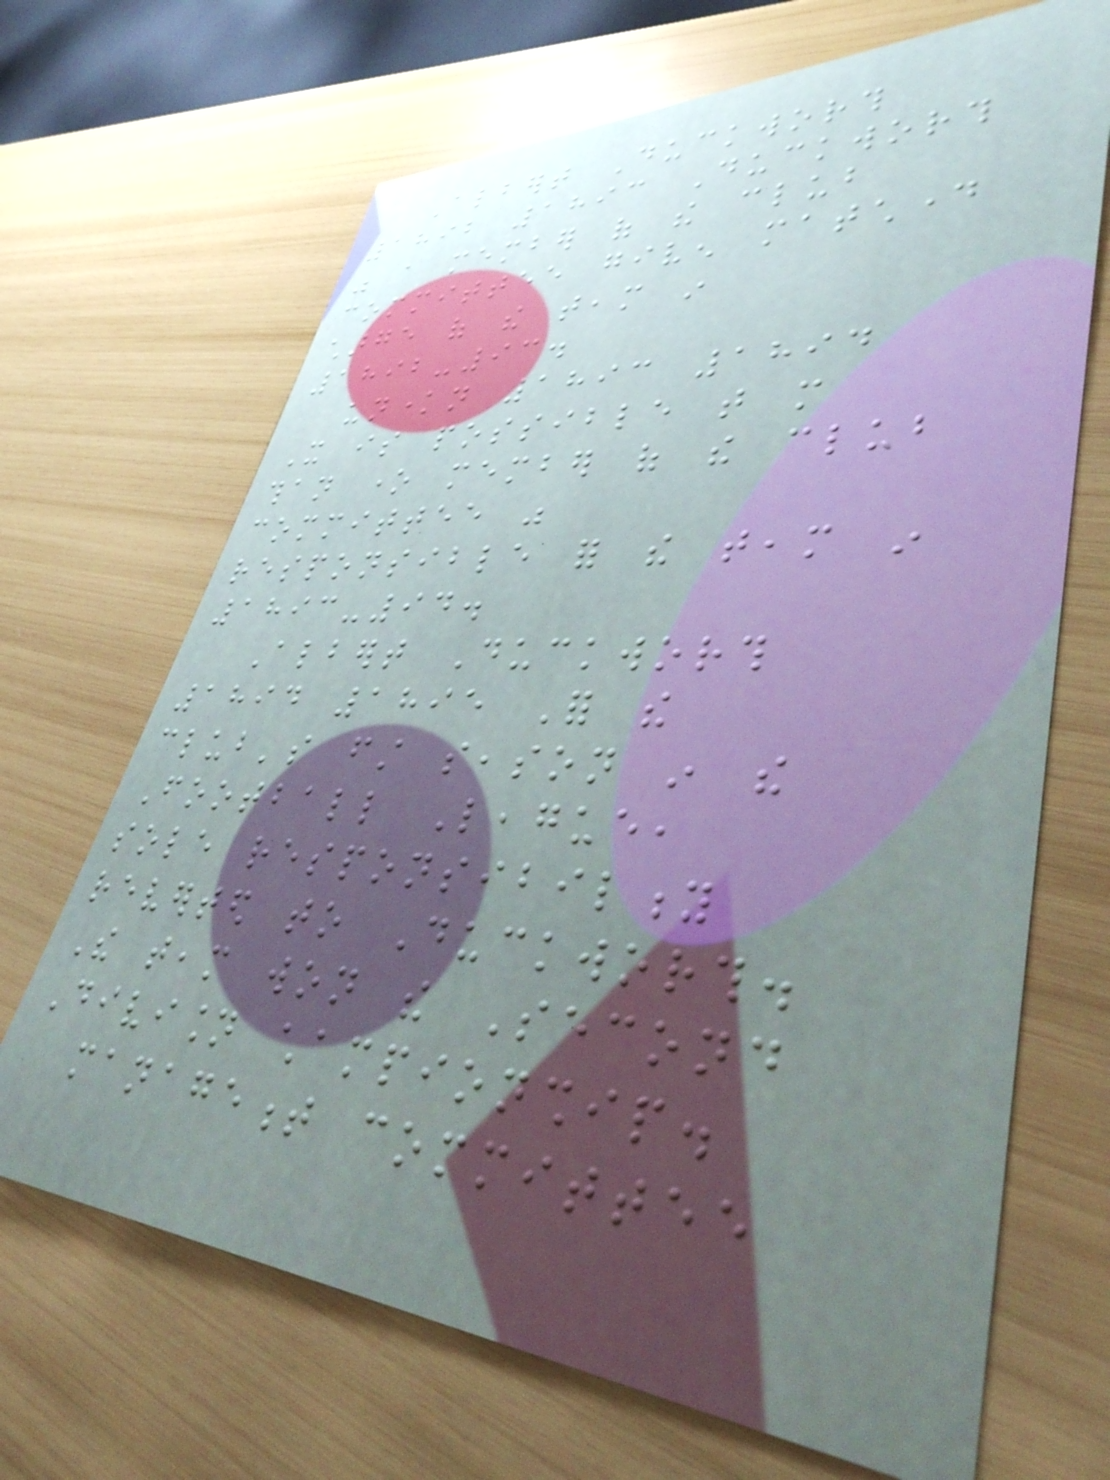Albert Duckworth
1892 1893 Duckworth
was a member of the club
committee given matchday
charge of the team in
1892-93.
unknown 1893 1894
It is possible that more
than one member of the club
committee was
responsible for the team in
1893-94.
Albert Duckworth
1894 1895 For the
club's first season in the
Football League,
sole responsibility
reverted to Duckworth.
The team won the Second
Division championship.
management committee
